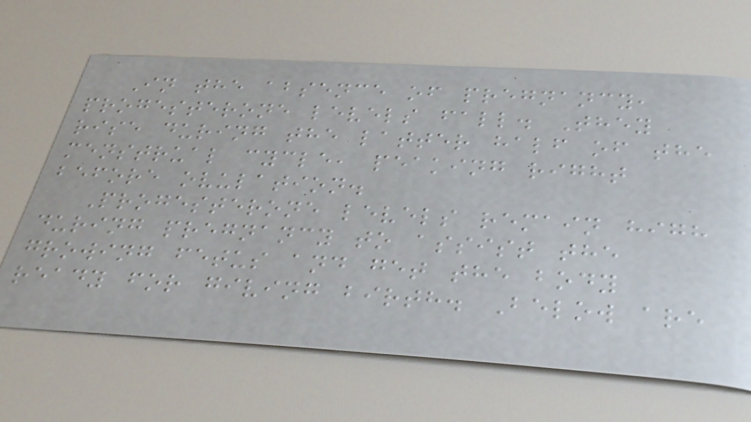In the absence of pregnancy,
progesterone levels fall. They
rise during the latter half of the
menstrual cycle, peaking right
before ovulation.
Progesterone levels remain high
during pregnancy to assist the
growing fetus and get the body
ready for giving birth. Below are
